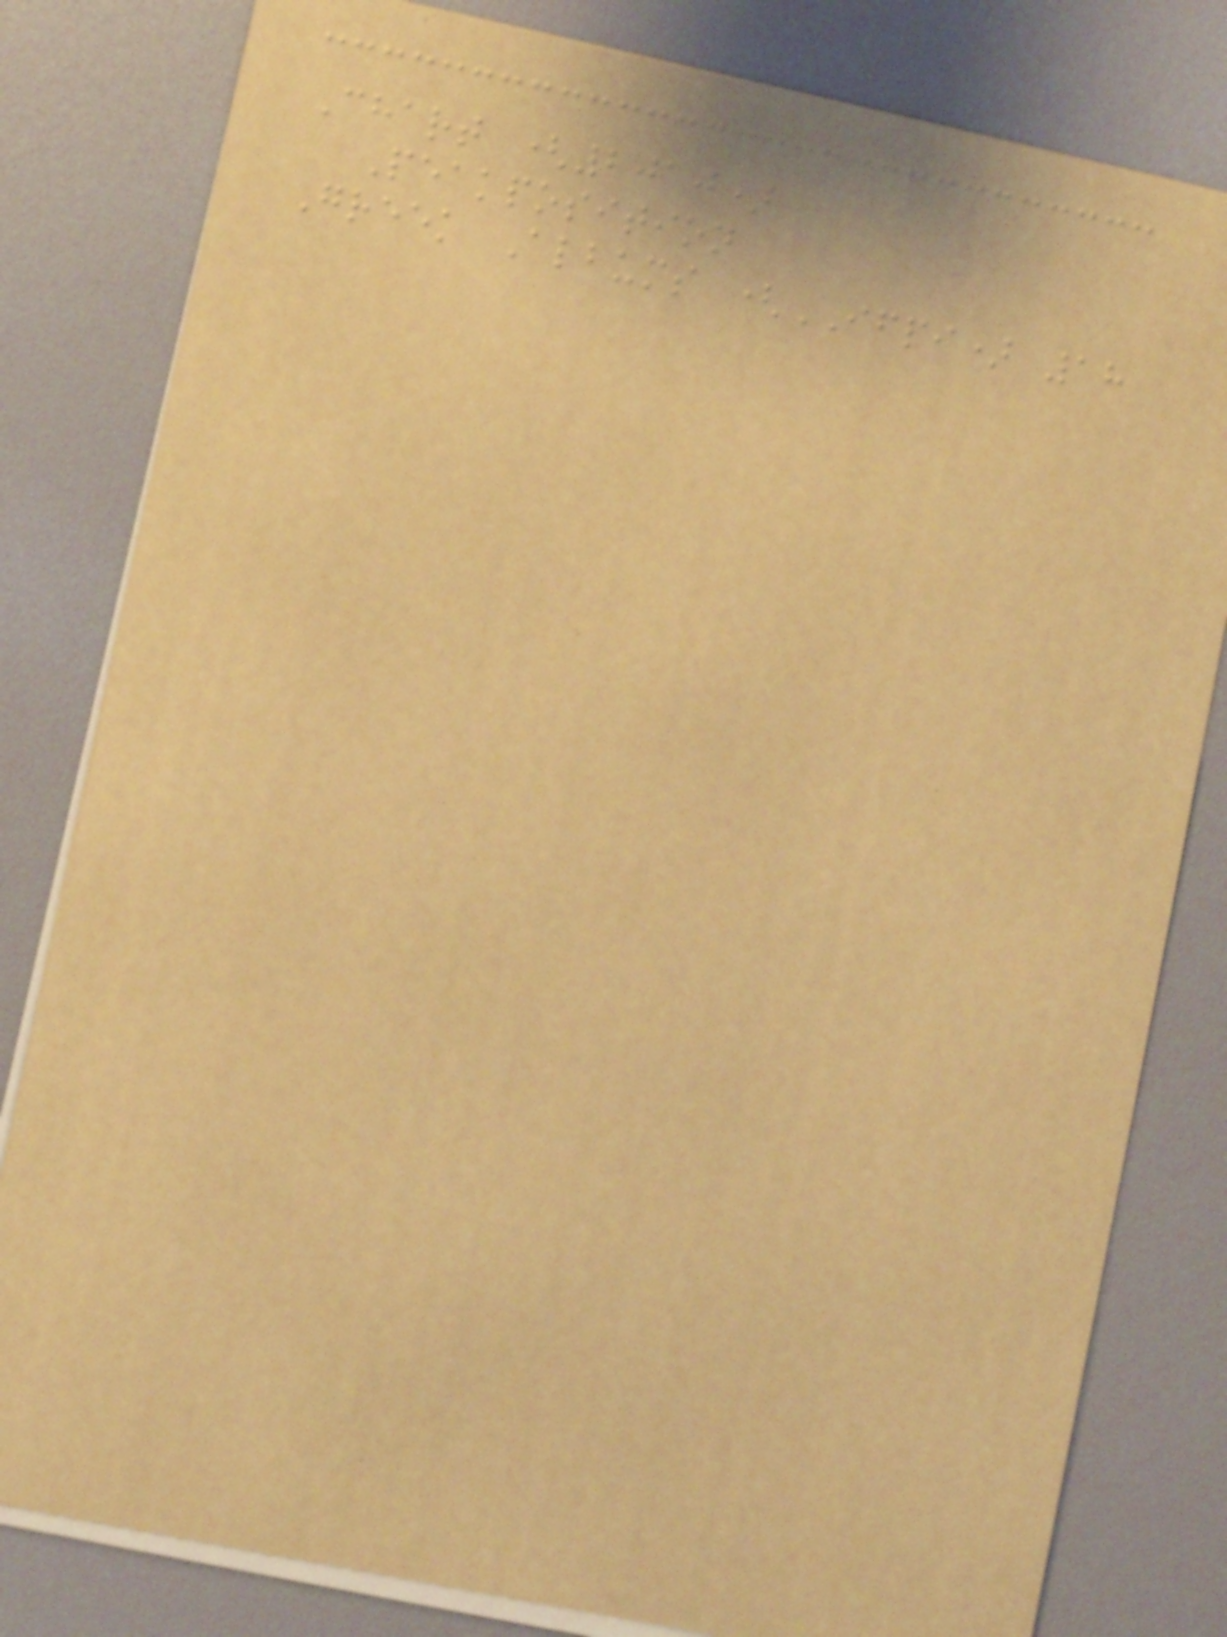Chart (2010)
Peakposition
Greek Albums (IFPI) 18
